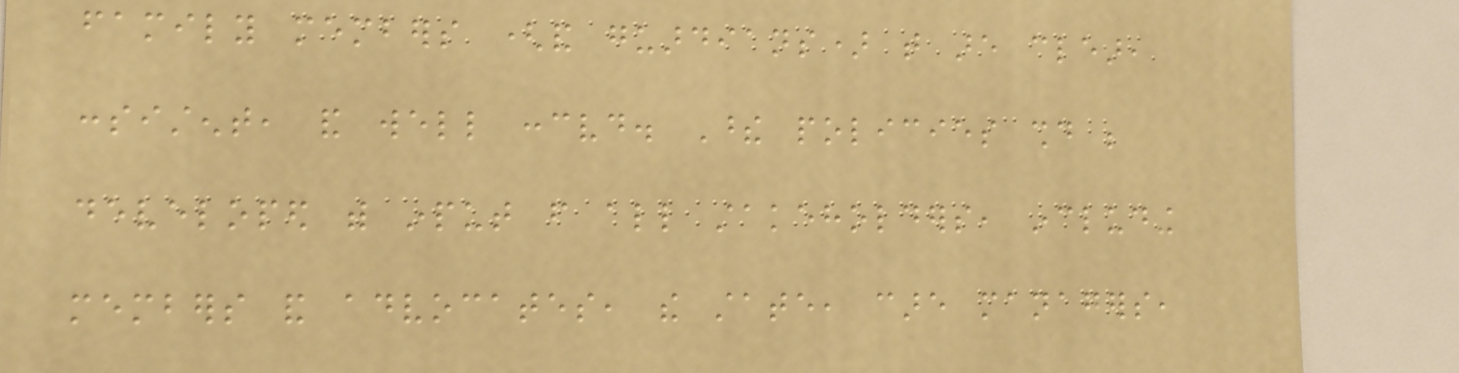family members (and guardians) that are clear,
consistent, and well conceived. These policies should be
developed with input from all stakeholders, including
members and advocates, the state, care managers,
